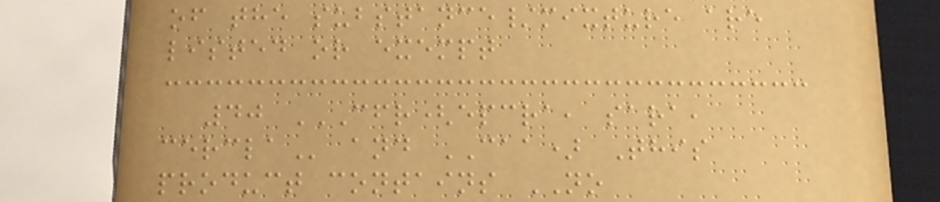of the substance/mixture are
listed or exempt
40 CFR(EPCRA, SARA,
CERCLA and CAA) This
product contains NO
